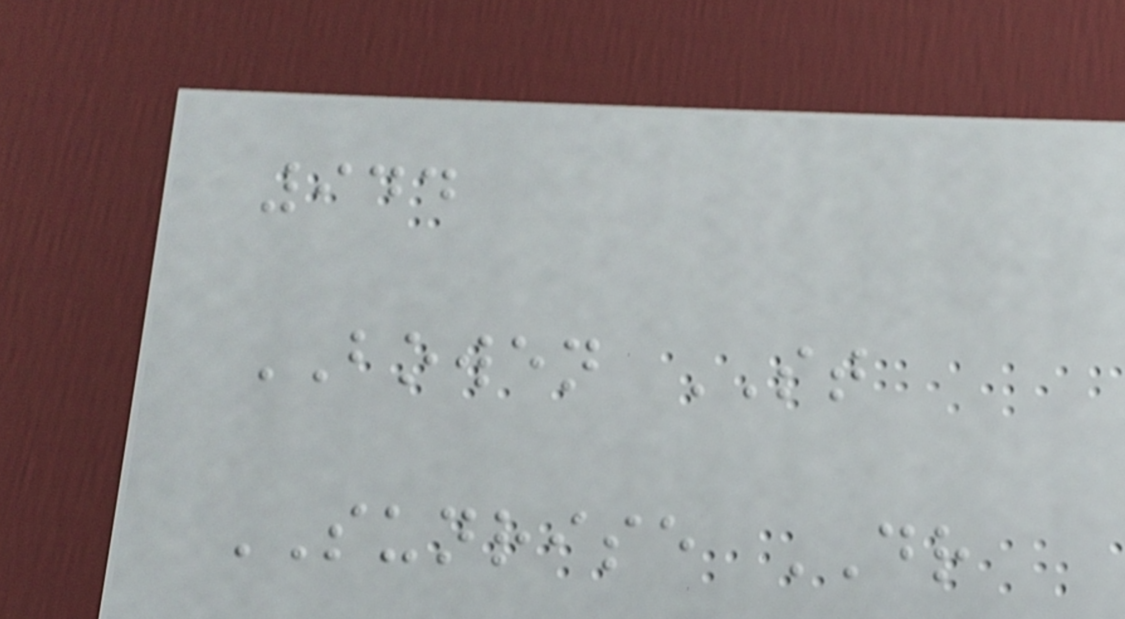944
BOWEN ST
SUNRISE DR
